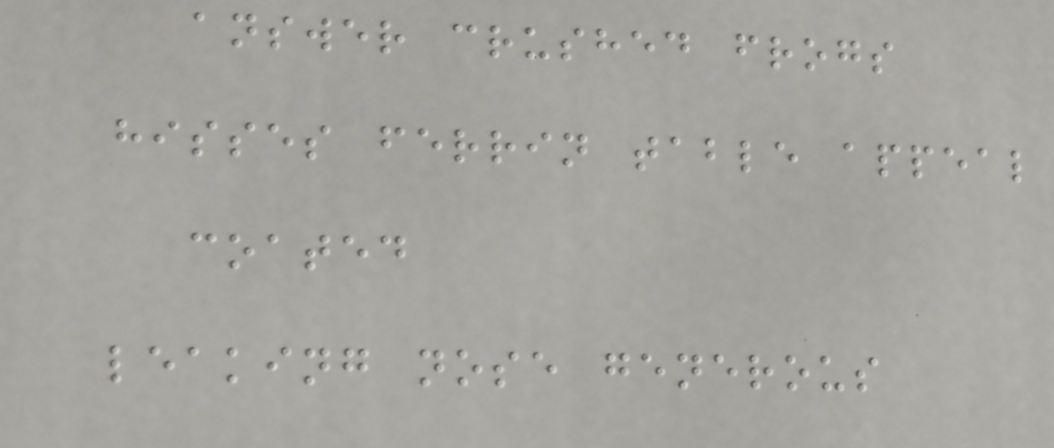answer crushed frogs
hisses ferrin table appeal
coated
leaking nose generous
